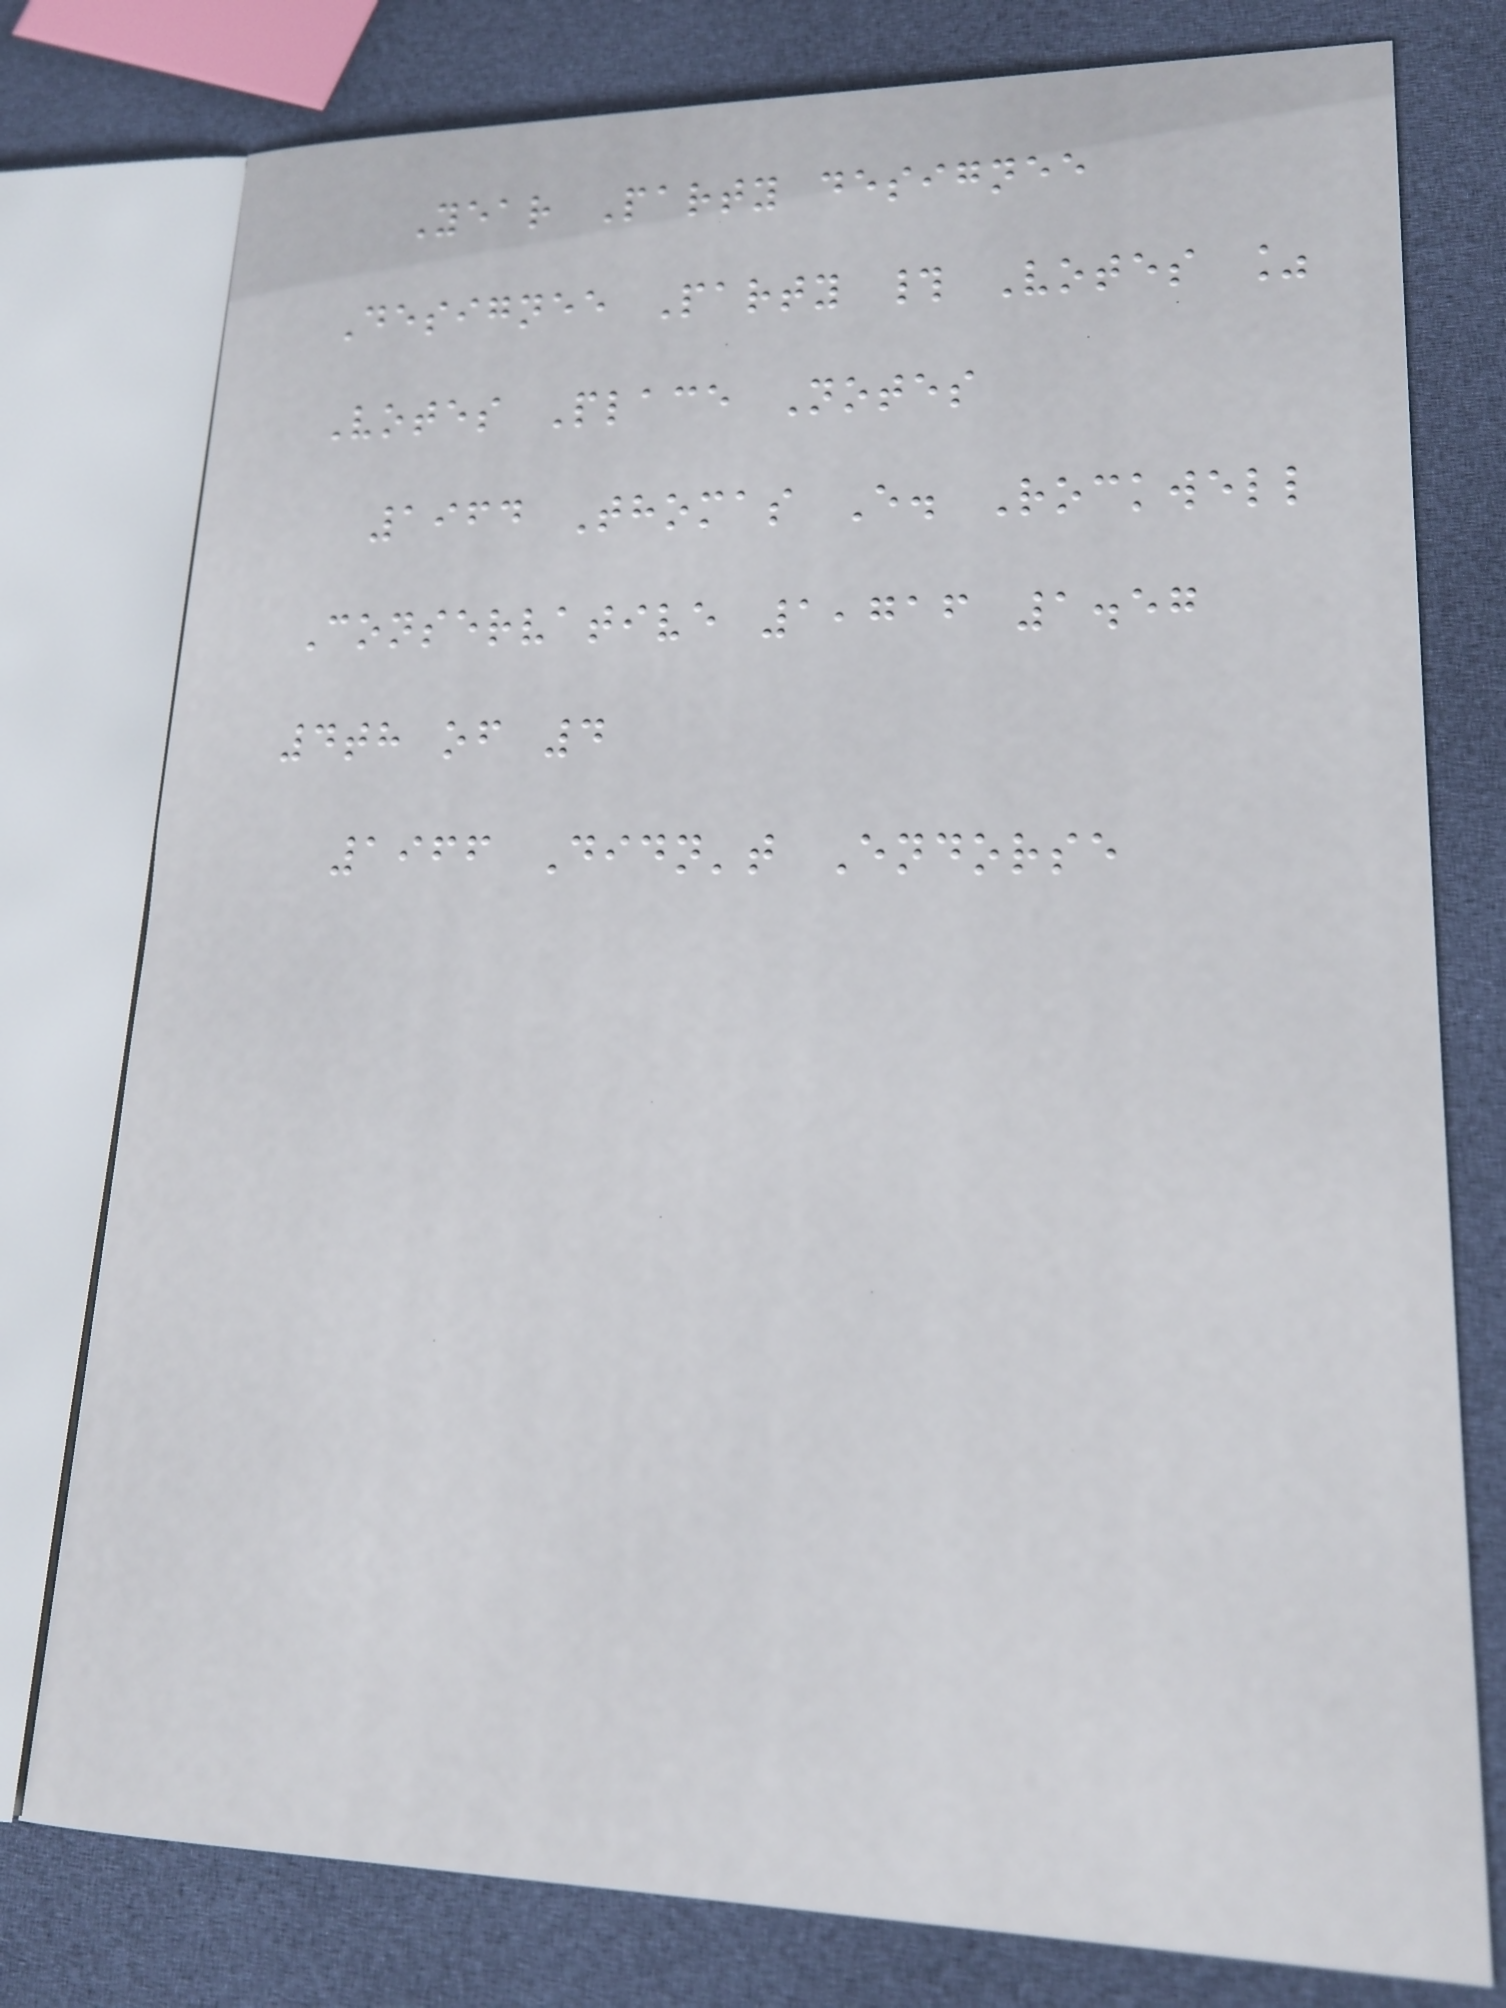Year Party designee
Designee Party # Votes %
Votes Place Notes
1964 Thomas E. Rockwell
Conservative 1,716 1.57
4th of 4
1966 Didn't Endorse
